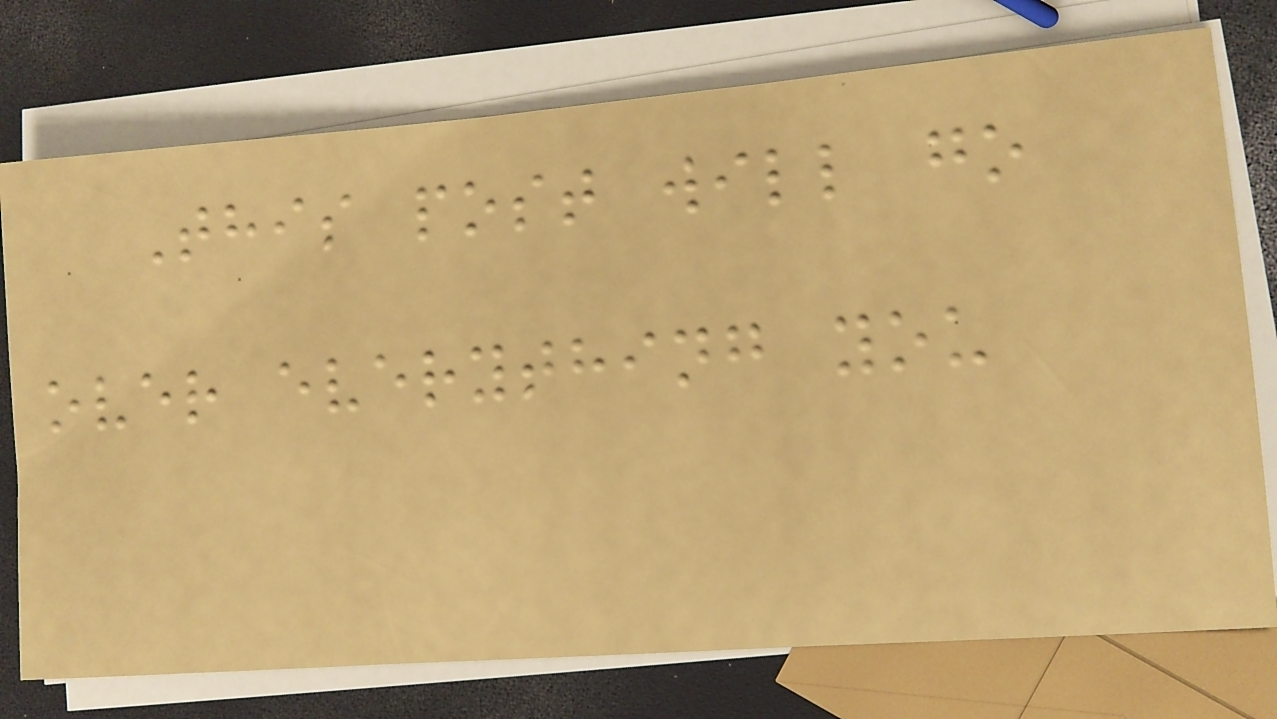This post will go
over everything you
